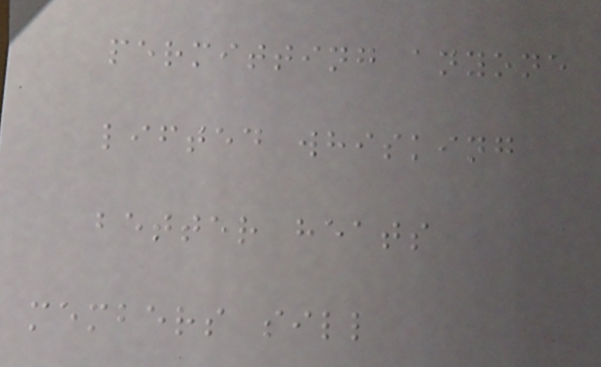permitting anyone
lifted whisking
better heats
members sill
